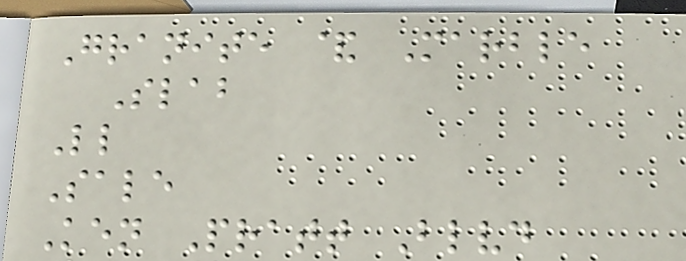Granite & Marble
Slab
Ll
Sale
Ken Pratt Blvd
